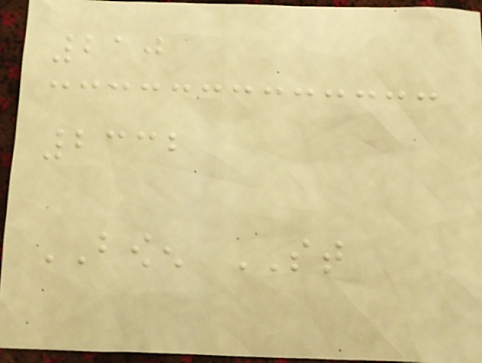210
2332
BOWEN ST
